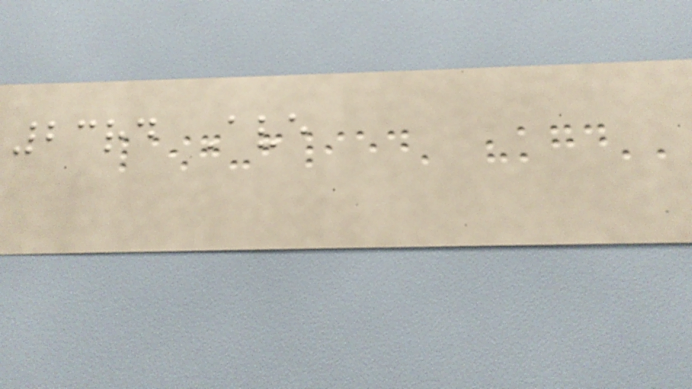23rd Ave
